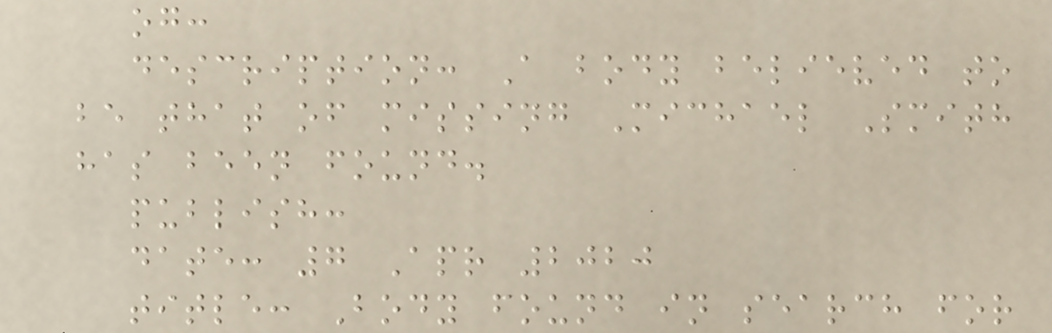og:
description: A body believed to
be that of missing Michael Smith
has been found.
publish:
date: 7 Apr 2020
title: Body found in search for
